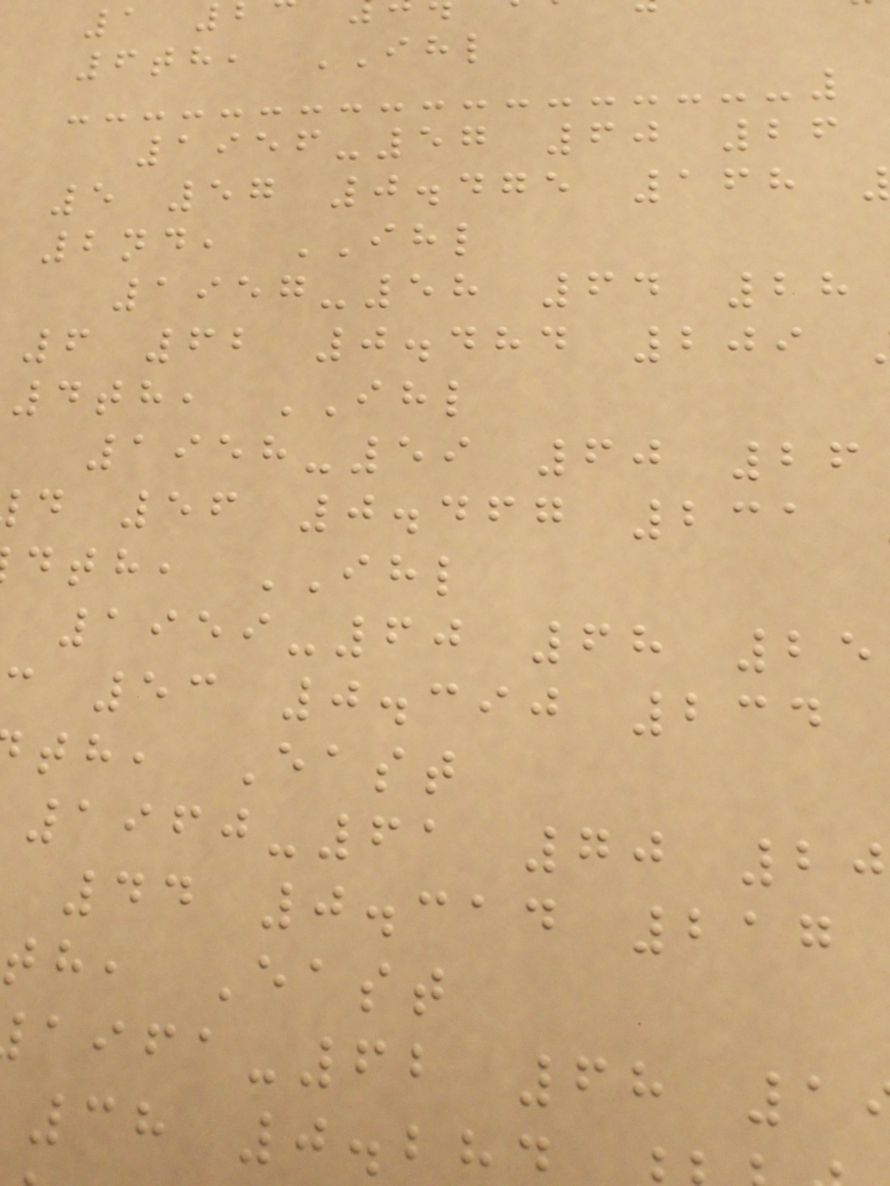6th, IHL
1956-57 60 26
5 57 0.475 168
2nd, IHL
1957-58 64 28
6 62 0.484 209
4th, IHL
1958-59 60 26
d 56 0.467 231
dth, IHL
1959-60 68 25
c 53 0.390 234
th, East
1960-61 70 20
44 0.314 217
th, East
-62 68 1
38 0.28
